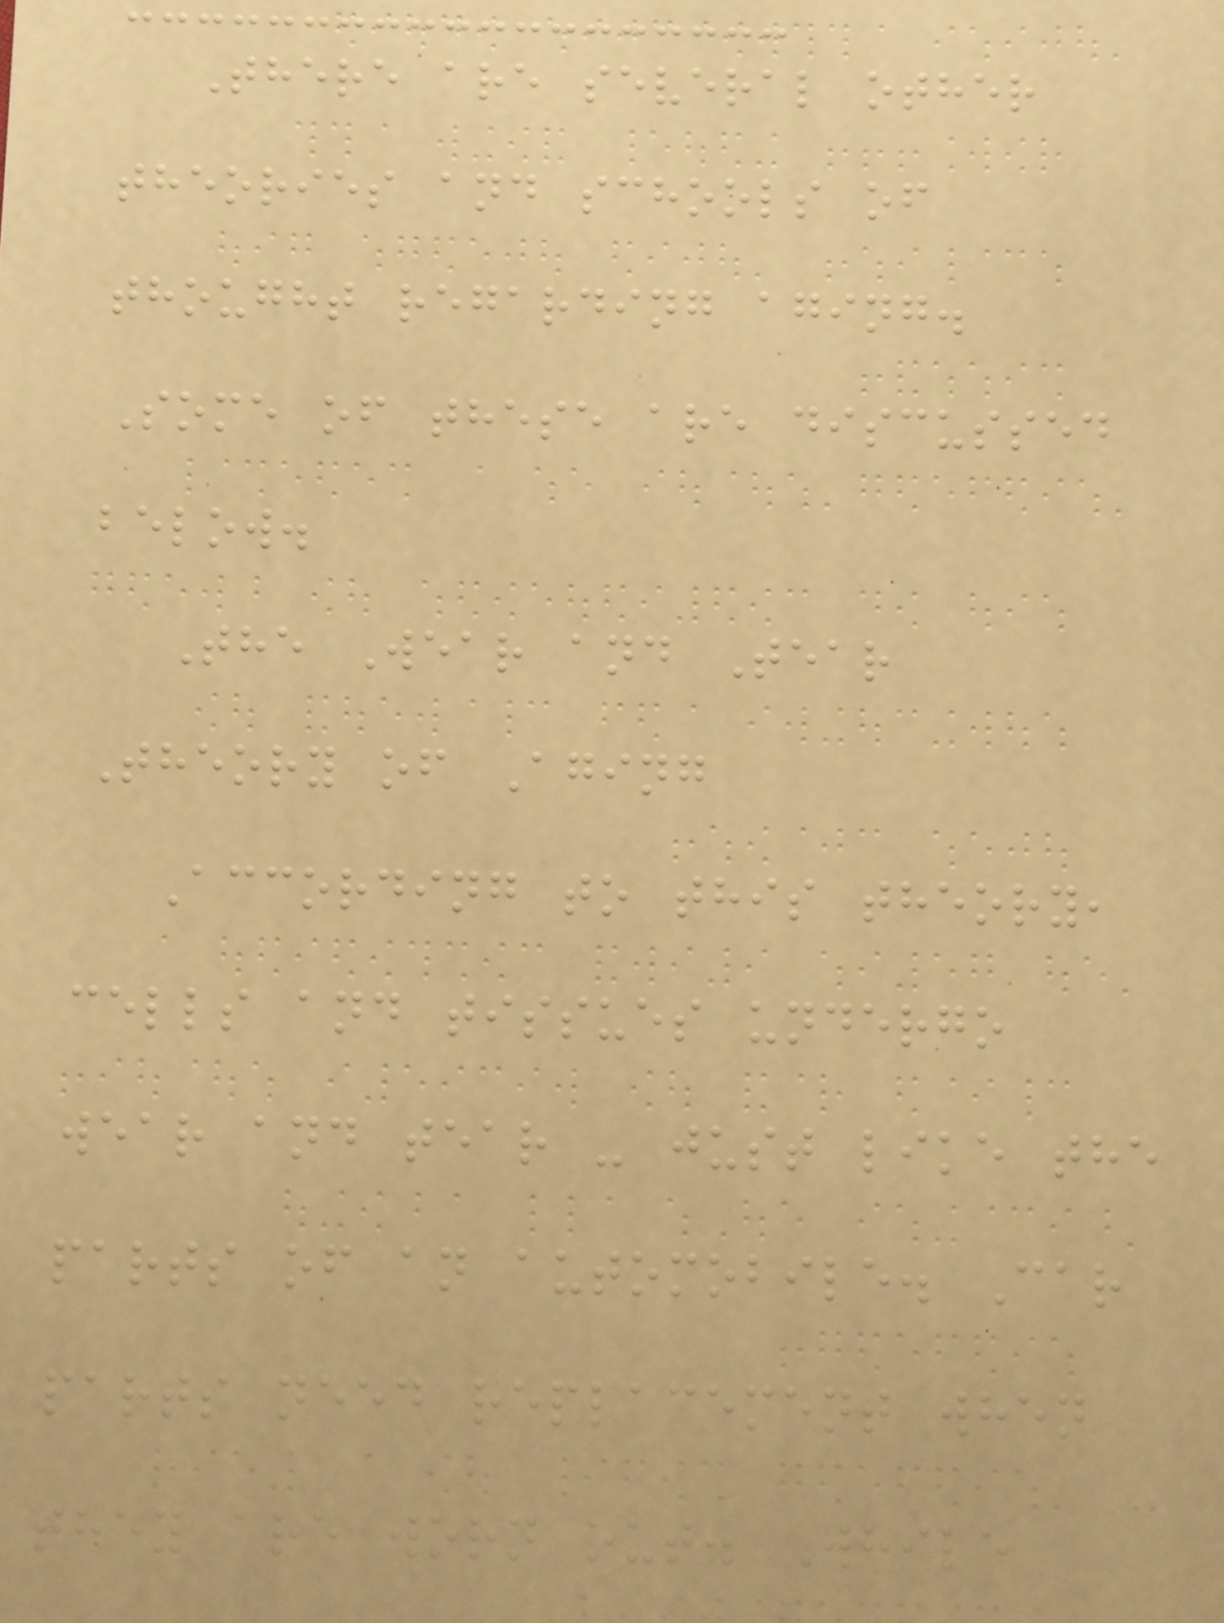There are several other
theories and schools of
thought regarding aging.
Some of these are discussed
below.
The Wear and Tear
Theory of Aging
According to this theory,
cells and tissues undergo
wear and tear - just like the
parts of an automobile. Car
parts need replacement when
they are worn out. While
